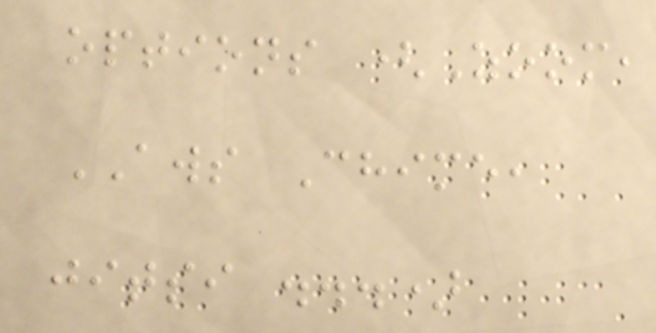options (Zoom,
AWS Chime,
jitsi ...)
